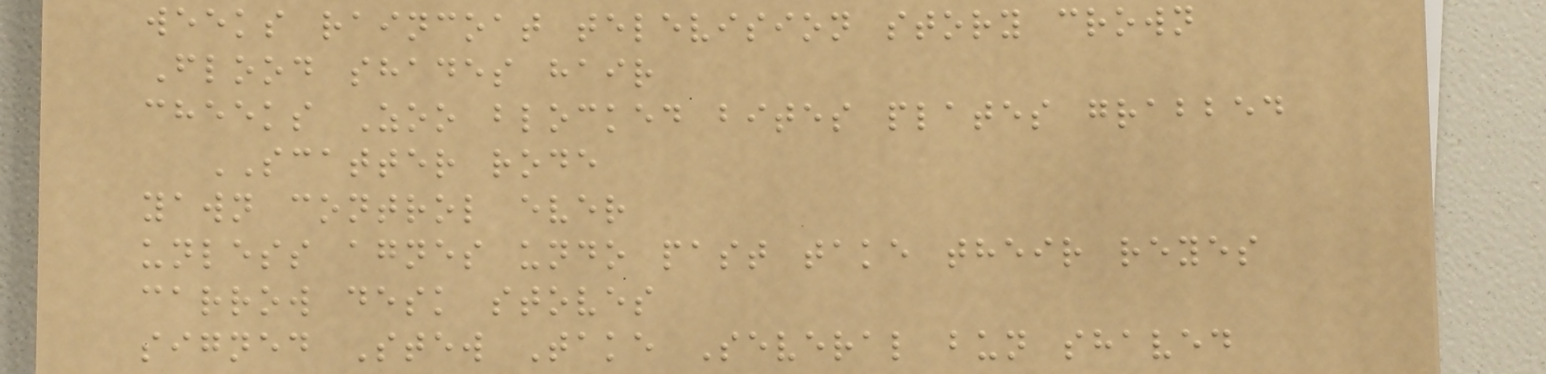weeks raincoat television story crown
Flood shades hair
cheeks Zoo blocked bites plates grabbed
SCATTER rode
yawn control ever
unless agnes undo past take their reyes
carrow desk stoves
signed Stew Take Several bun shaved
